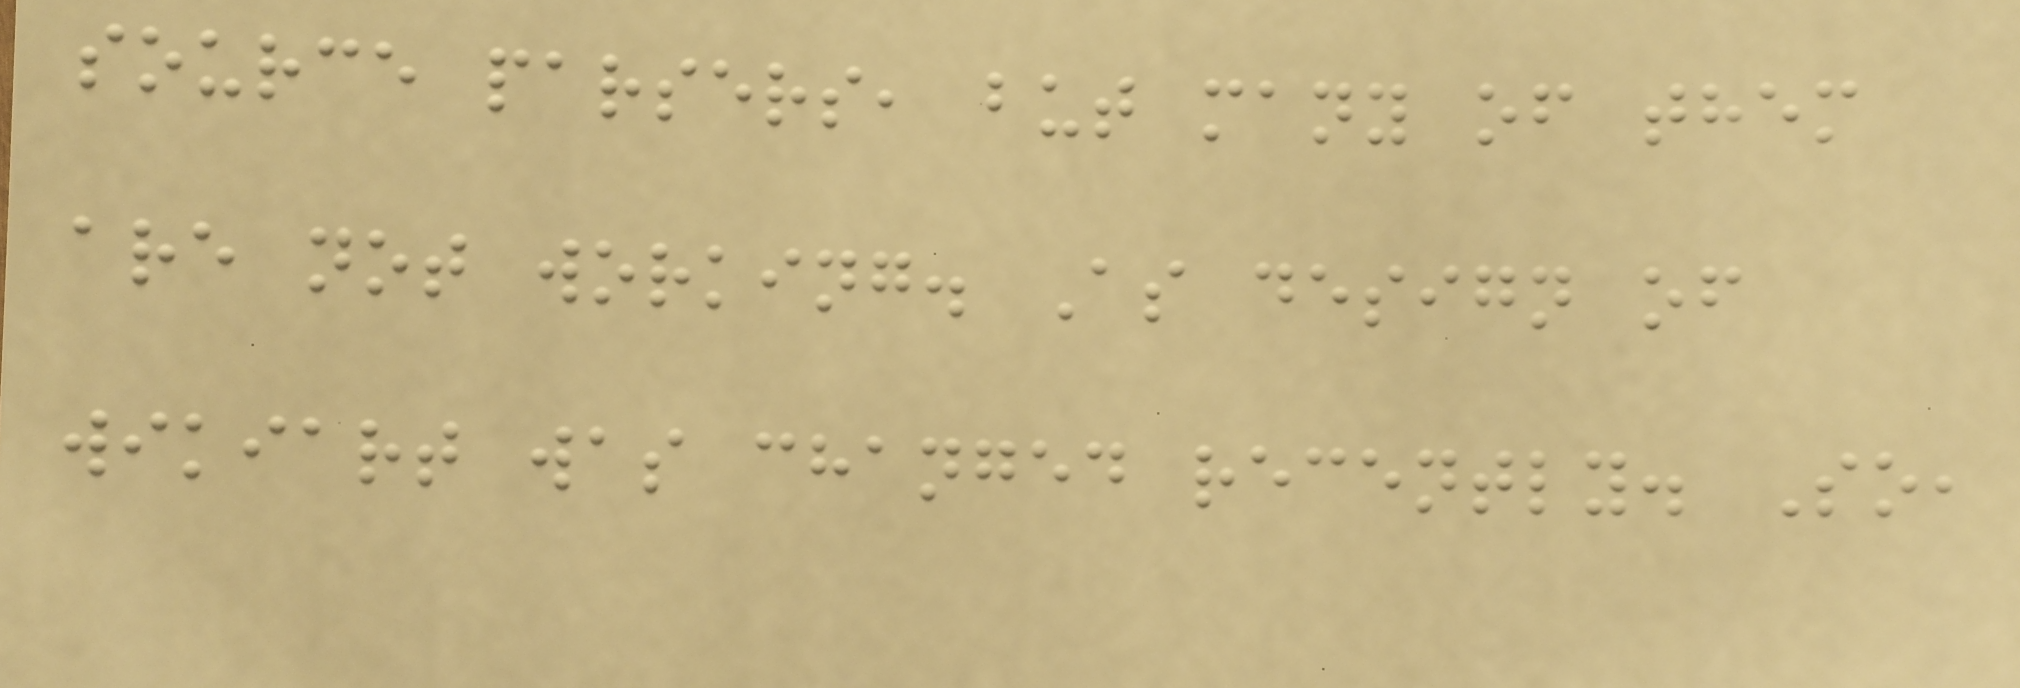source parsers, but many of them
are not working. As design of
wikiart was changed recently. So,
